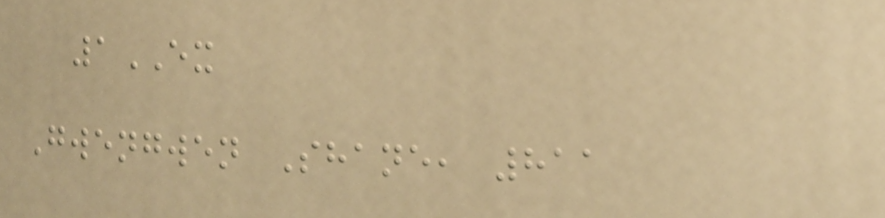1EX
Gwengwen Shane, 811
